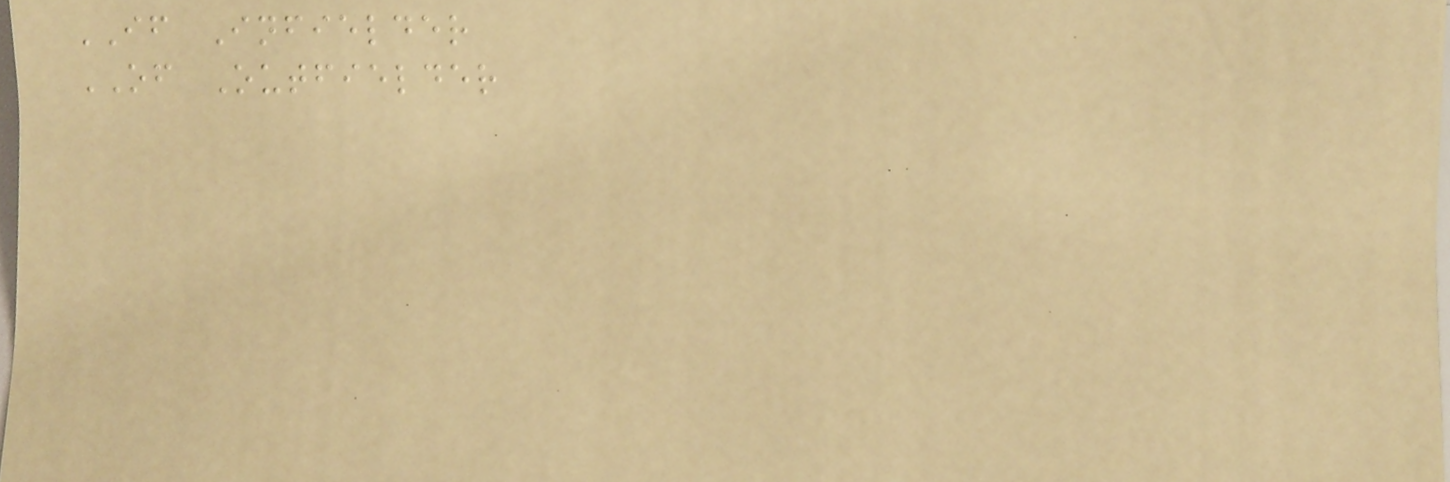IF Infielder
OF Outfielder
